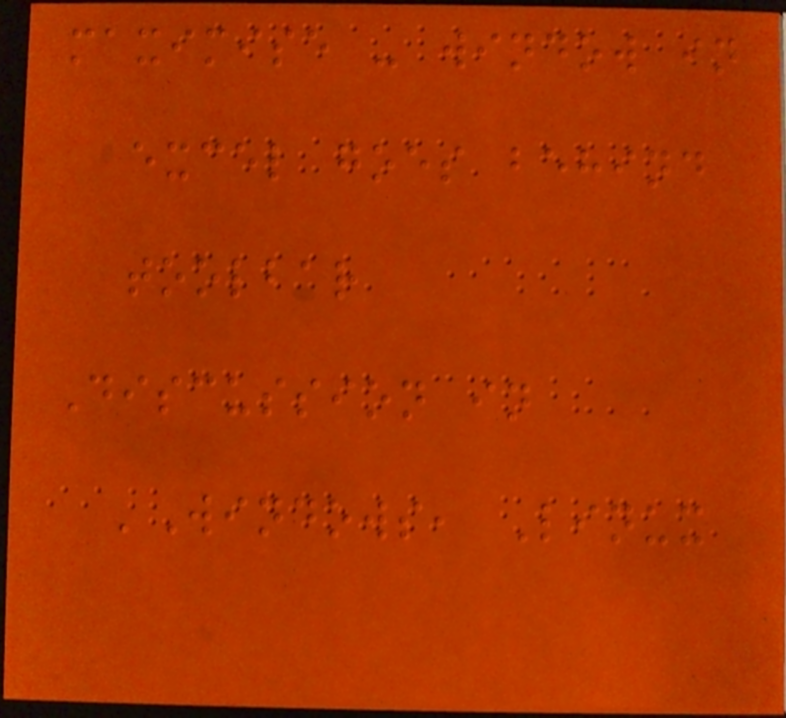maximise - window in
excel goes behind
toolbar
Discussion in
'Windows, Linux
